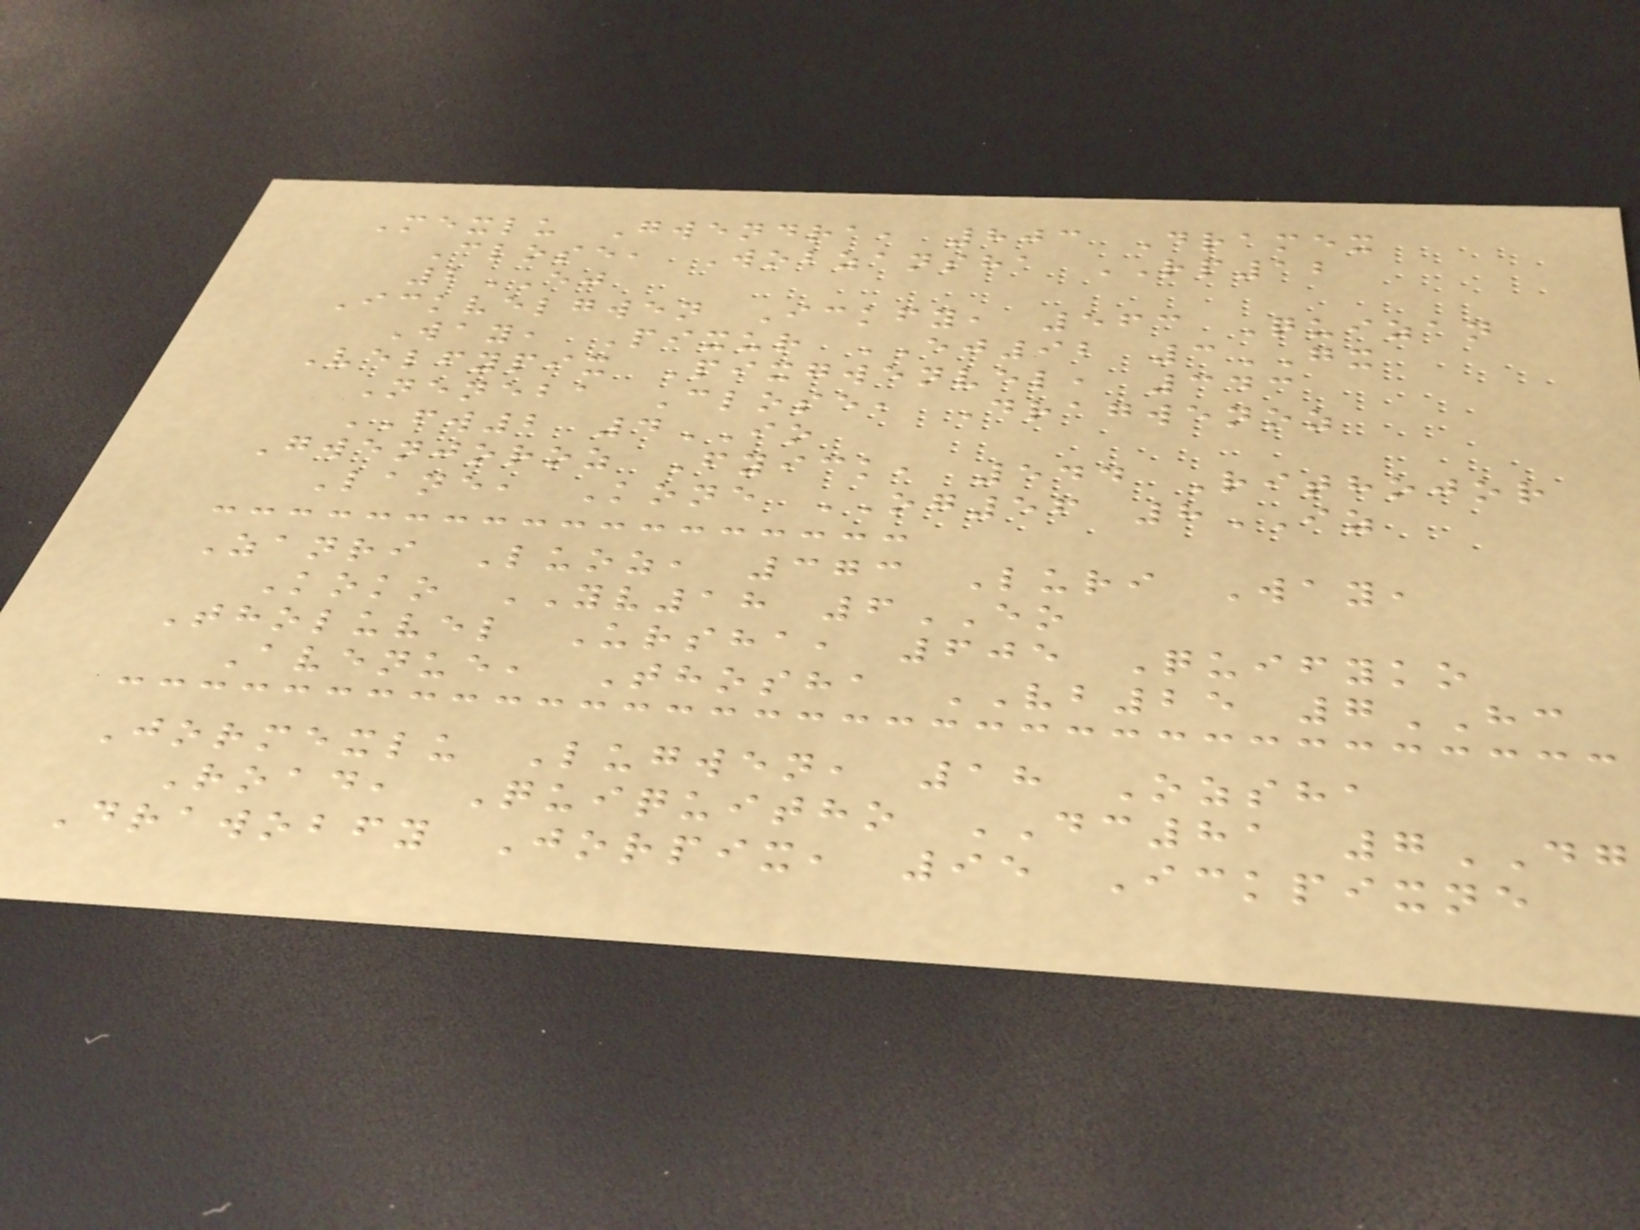Mexlu Gwendra, 803 Dramex
Close, Wobzansha RP12
2EJ
Ickvelgwen Ickfy, 563 Quizan
Way, Pixur EJ92 3GX
Velfypix Pixgwenvel, 343
Neneba Close, Dragwenoz
FW2 4IO
Gwenjoroz Fyick, 544 Rithojor
Lane, Kone OG56 8IZ
Zanri Luoz, 373 Luri Way,
Koko YV18 6EO
Tholuvel Ursha, 605 Quifyko
Avenue, Thosha VB25 7HC
Jormexlu Lugwen, 18 Ozsha
Road, Quiquitho DC81 7DG
Drawobfy Jorpix, 95 Ickpixne
